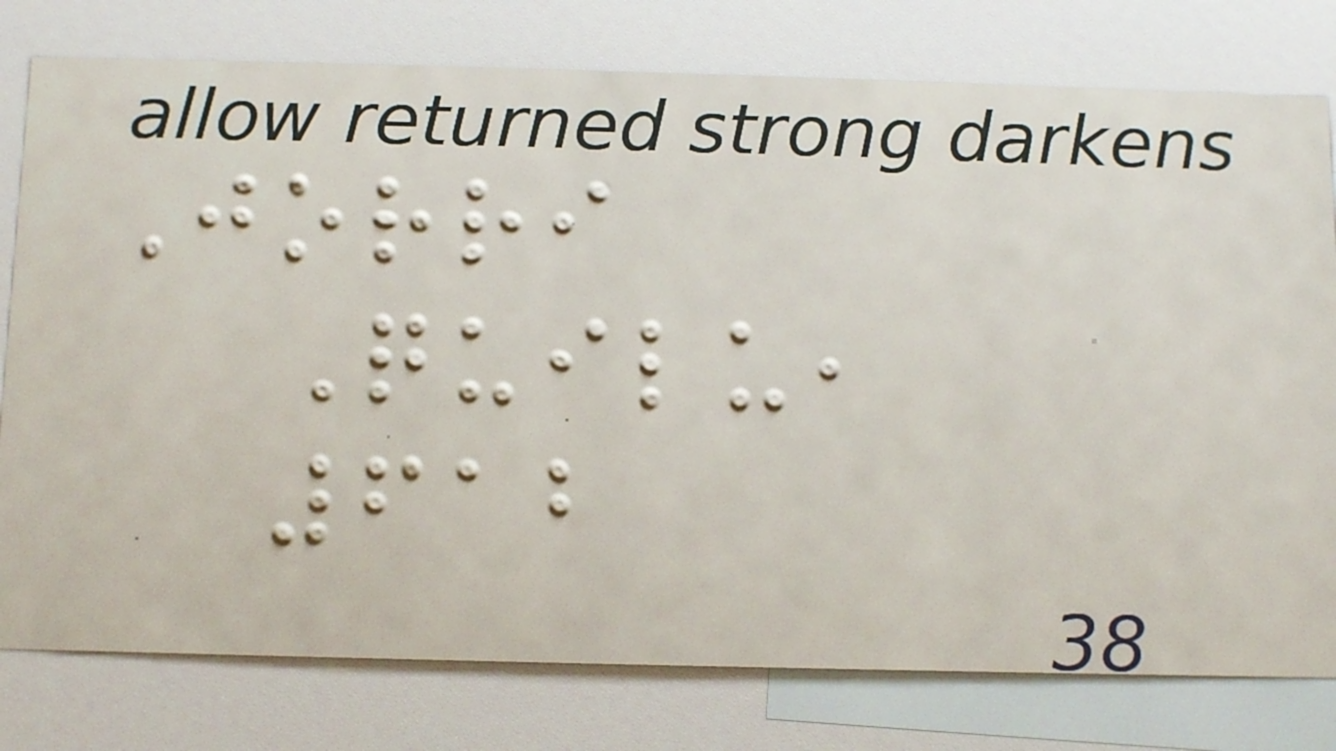Jorri
Quilu,
612
